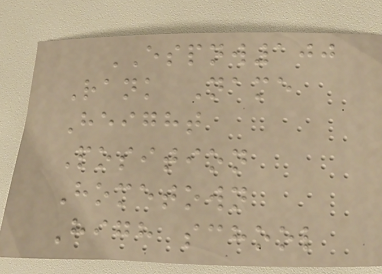ESPNW100
Rank Name
Height
Position
Hometown
High school
